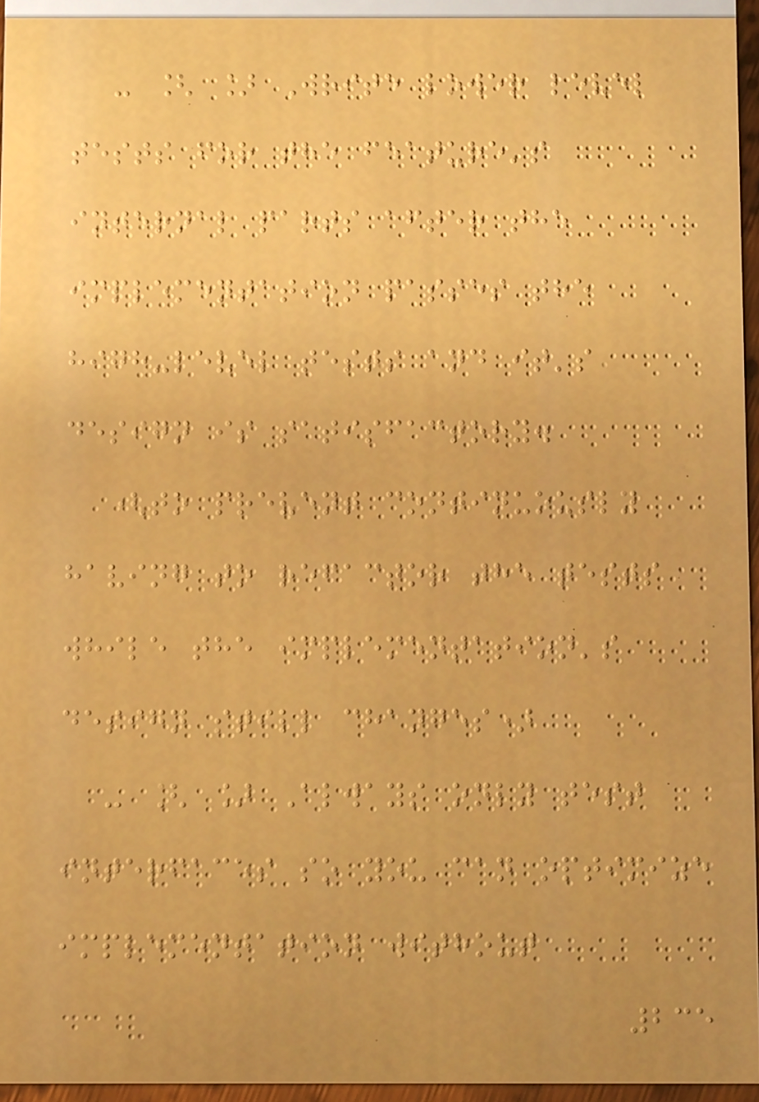- [ ] Write lower level
tests for the feature's
internal parts after the
implementation passes the
high-level tests and it's
design is satisfactory.
(to prevent continuously
having to refactor the tests
while the implementation's
design still changes)
- [ ] Always only test
interfaces so you can optimize
implementation without
235
